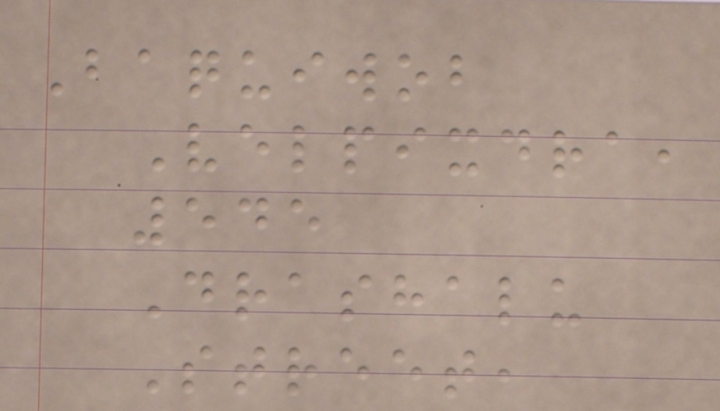Baquiwob
Velpixdra,
545
Drashalu
Street,
